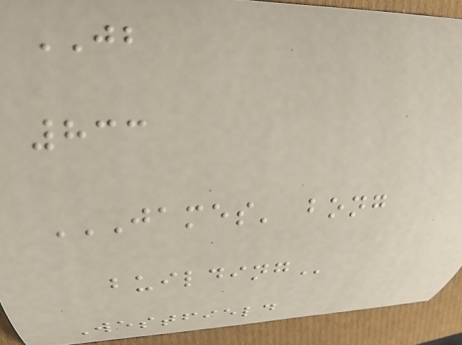JB
833
JAMES' BONG
BUILDING
Westfield
